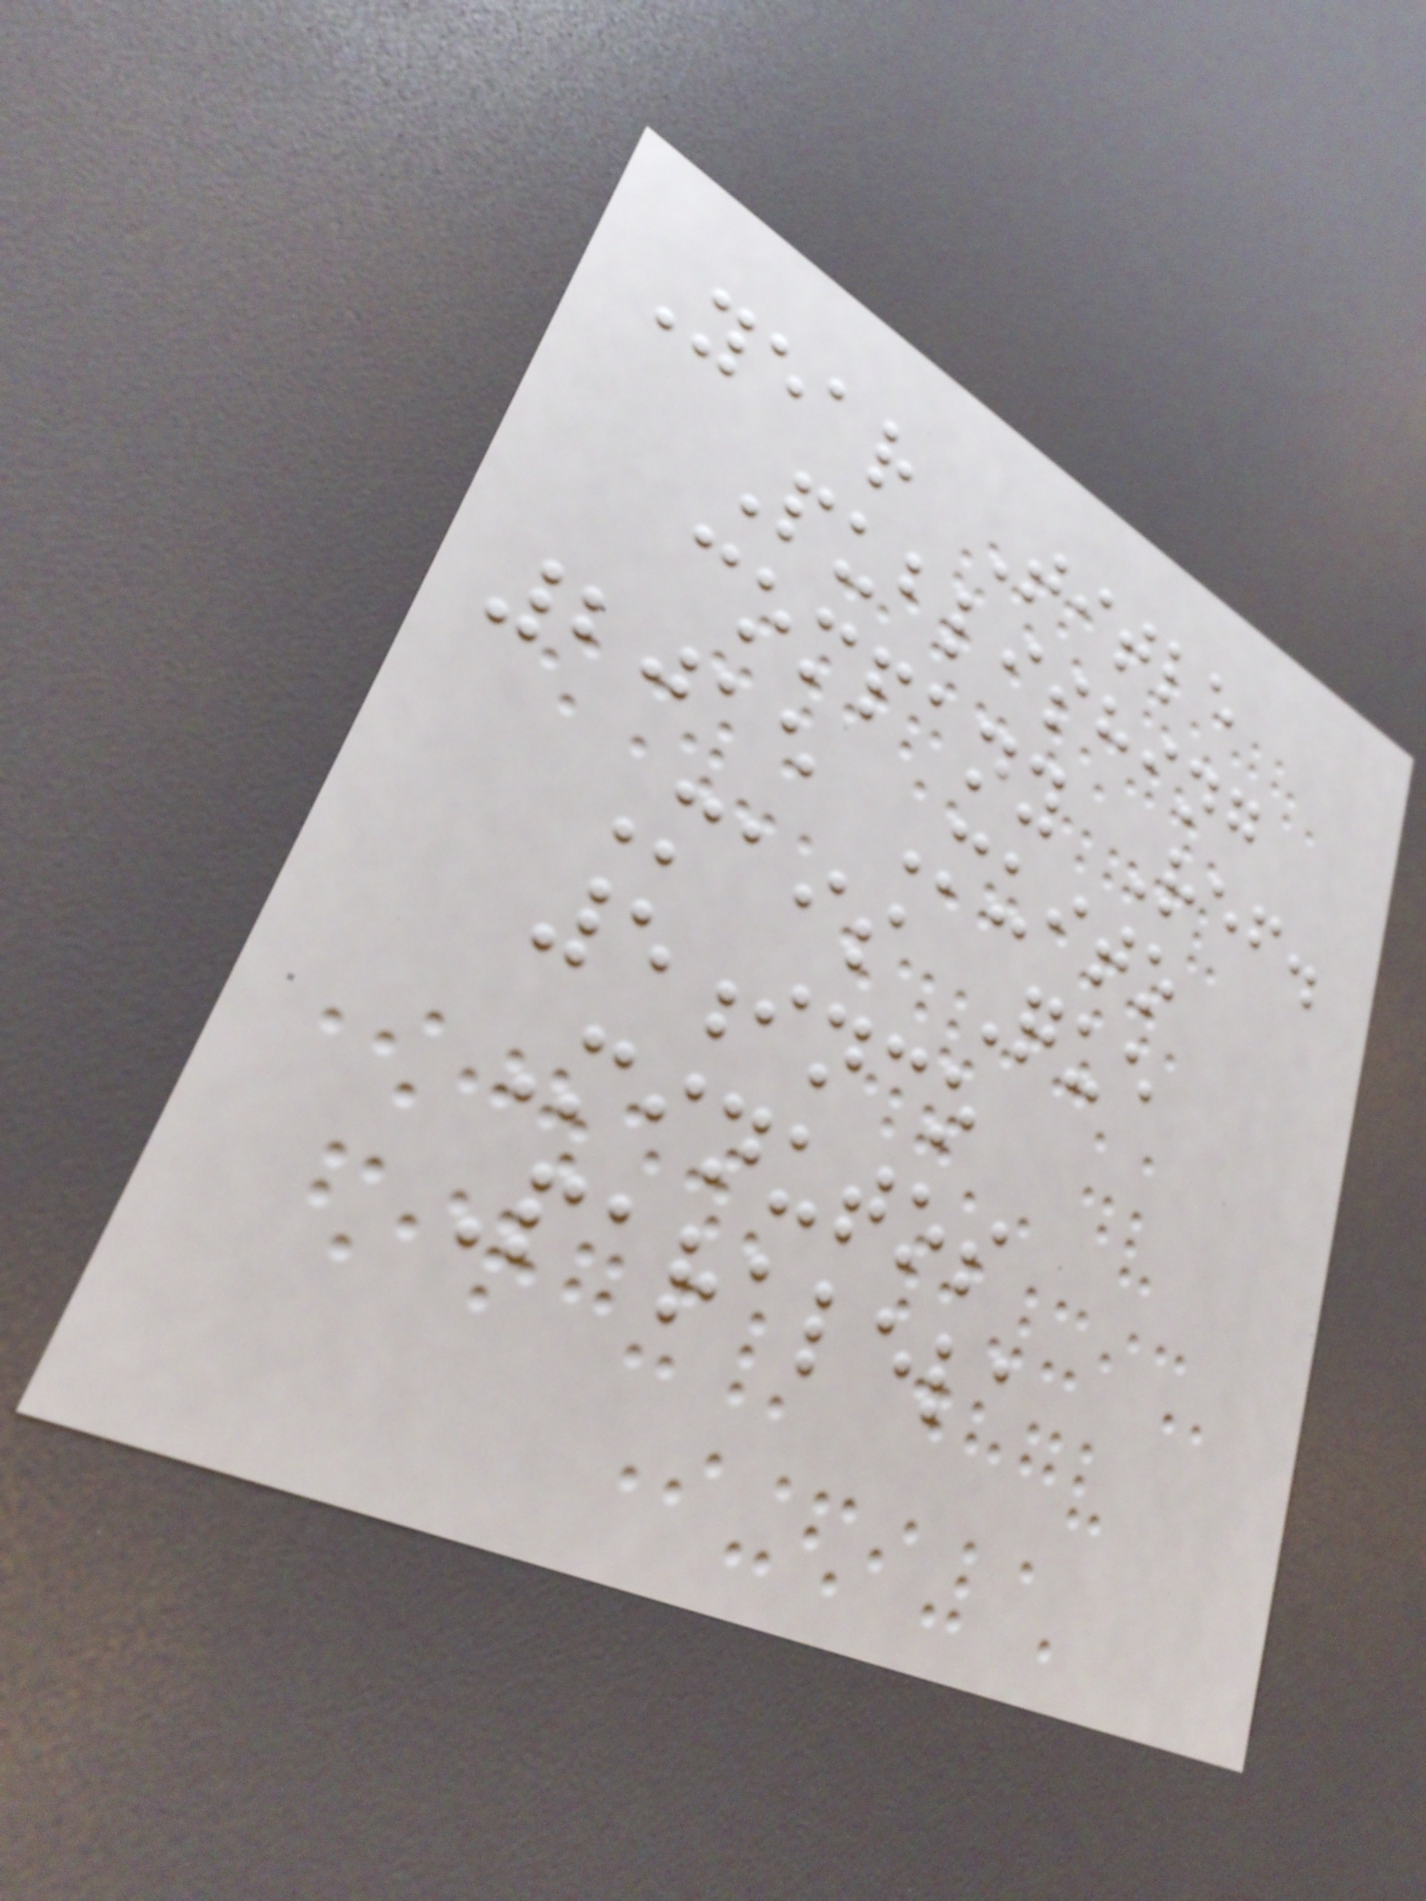Year Title
Publishing
company Ref.
2015 Muito
Mais Que
5inco
Minutos
Paralela
